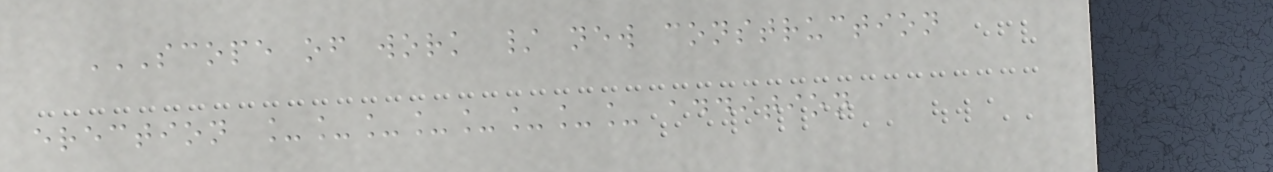SCOPE OF WORK / NEW CONSTRUCTION
ERECTION ________ ADDITION
